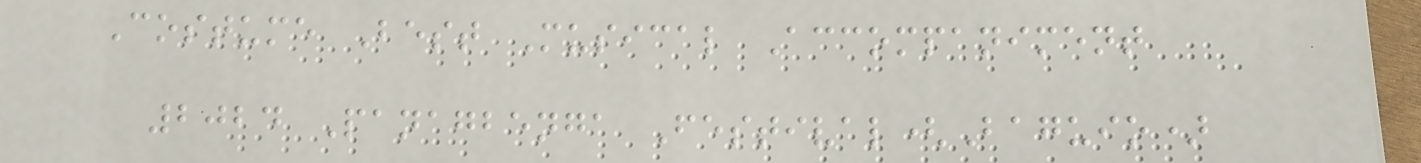Costume Best Musical Accompaniment
2024 Panagbenga Festival(Baguio)
